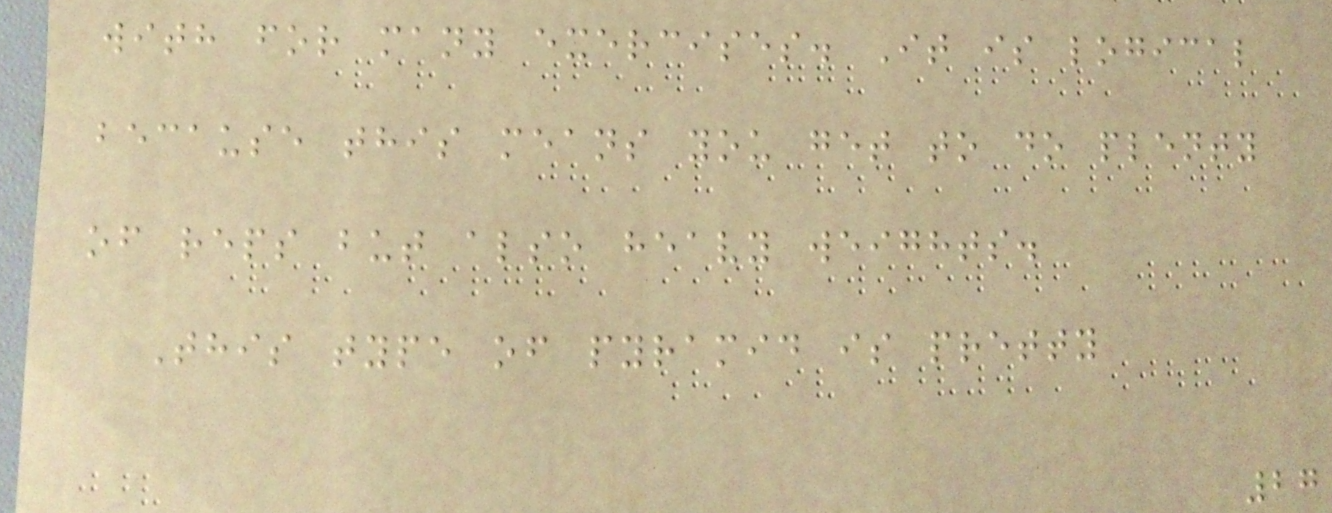with for many exercises. It is logical
because this means you get to do plenty
of reps but also heavy weights.
This type of pyramid is pretty
27
